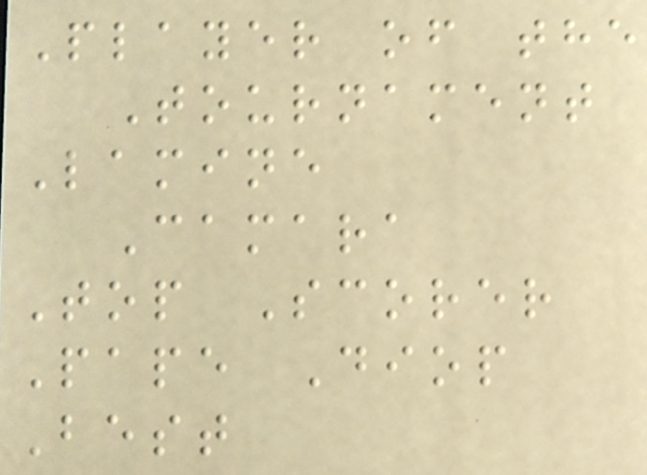Player of the
Tournament
Lamine
Camara
Top Scorer
Pape Diop
Best
